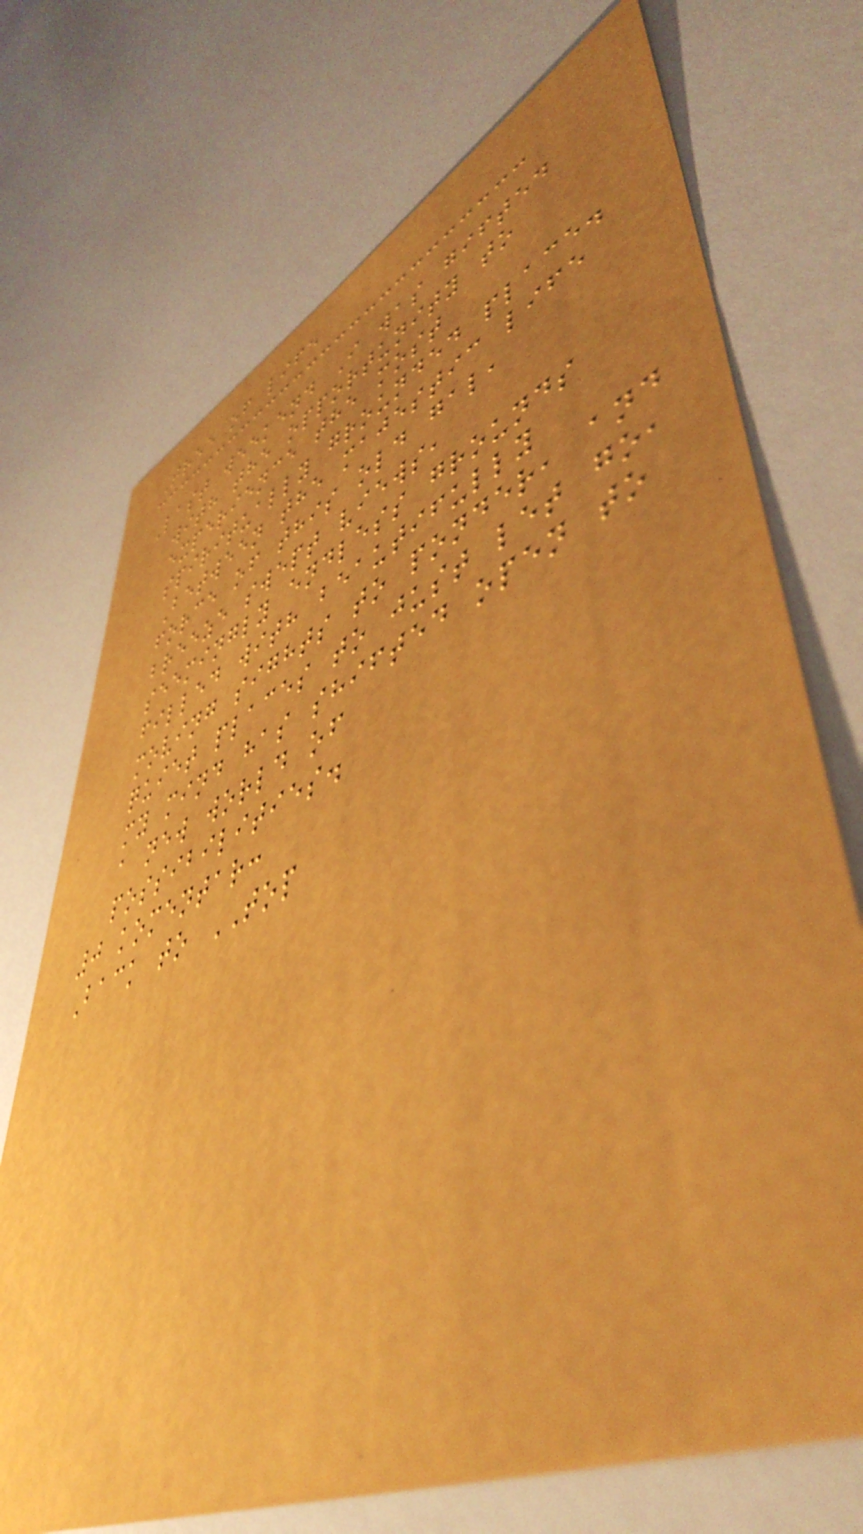Tree of life
Last weekend I was gifted
with the opportunity to
experience the most
spiritually grounded place.
Between the majestic life
force of this old gal,
breeze swept views,
seemingly endless grounds
filled with beautifully
moving sights to ponder, and
quiet places to just let go,
my mind has shifted open to
a new world of
possibilities.
0 komentar:
Back to TOP
